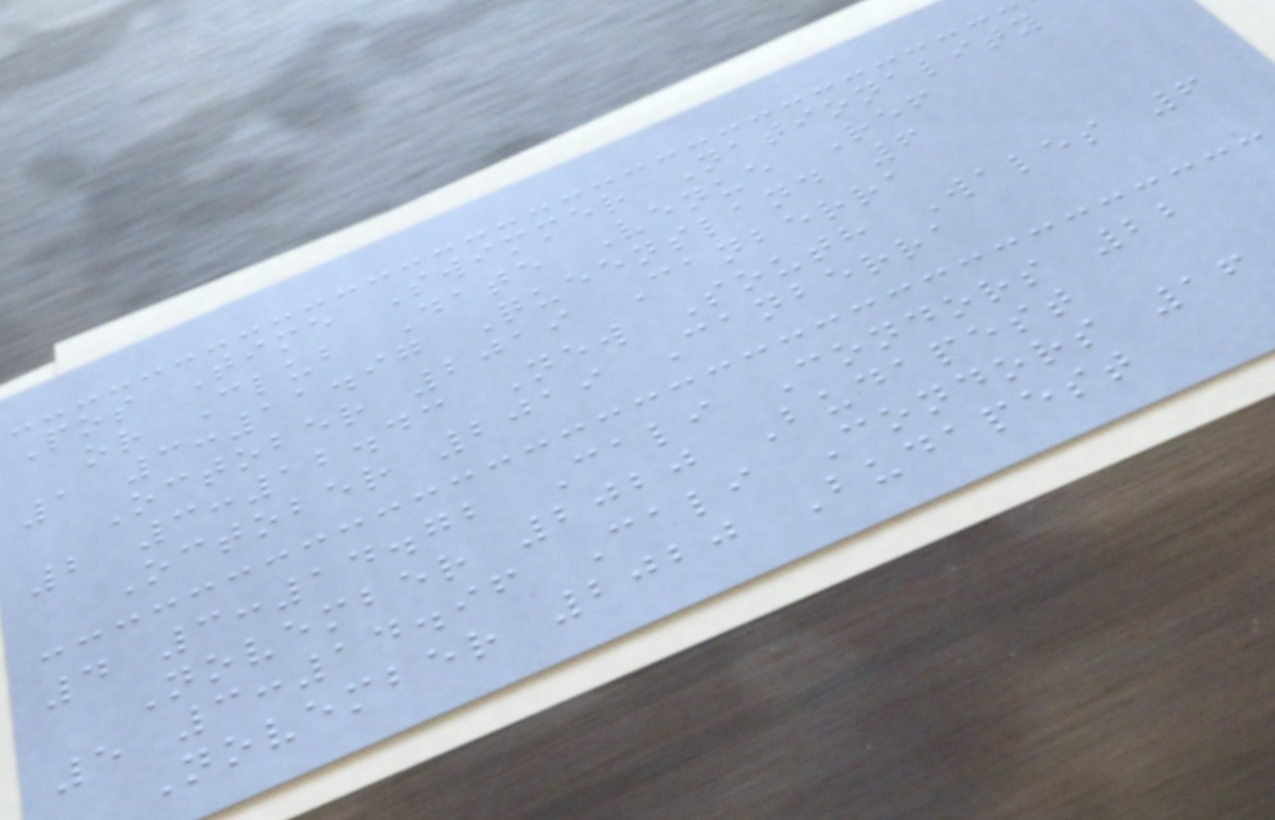Pos Time Swimmer Nationality
or Club Date Venue Ref
1 3:11.97 Queensland 6
October 2019 Canberra
2 3:12.43 New South Wales 6
October 2019 Canberra
4 3:14.72 Cali Condors 22
November 2020 Budapest
5 3:14.96 Cali Condors 16
November 2020 Budapest
